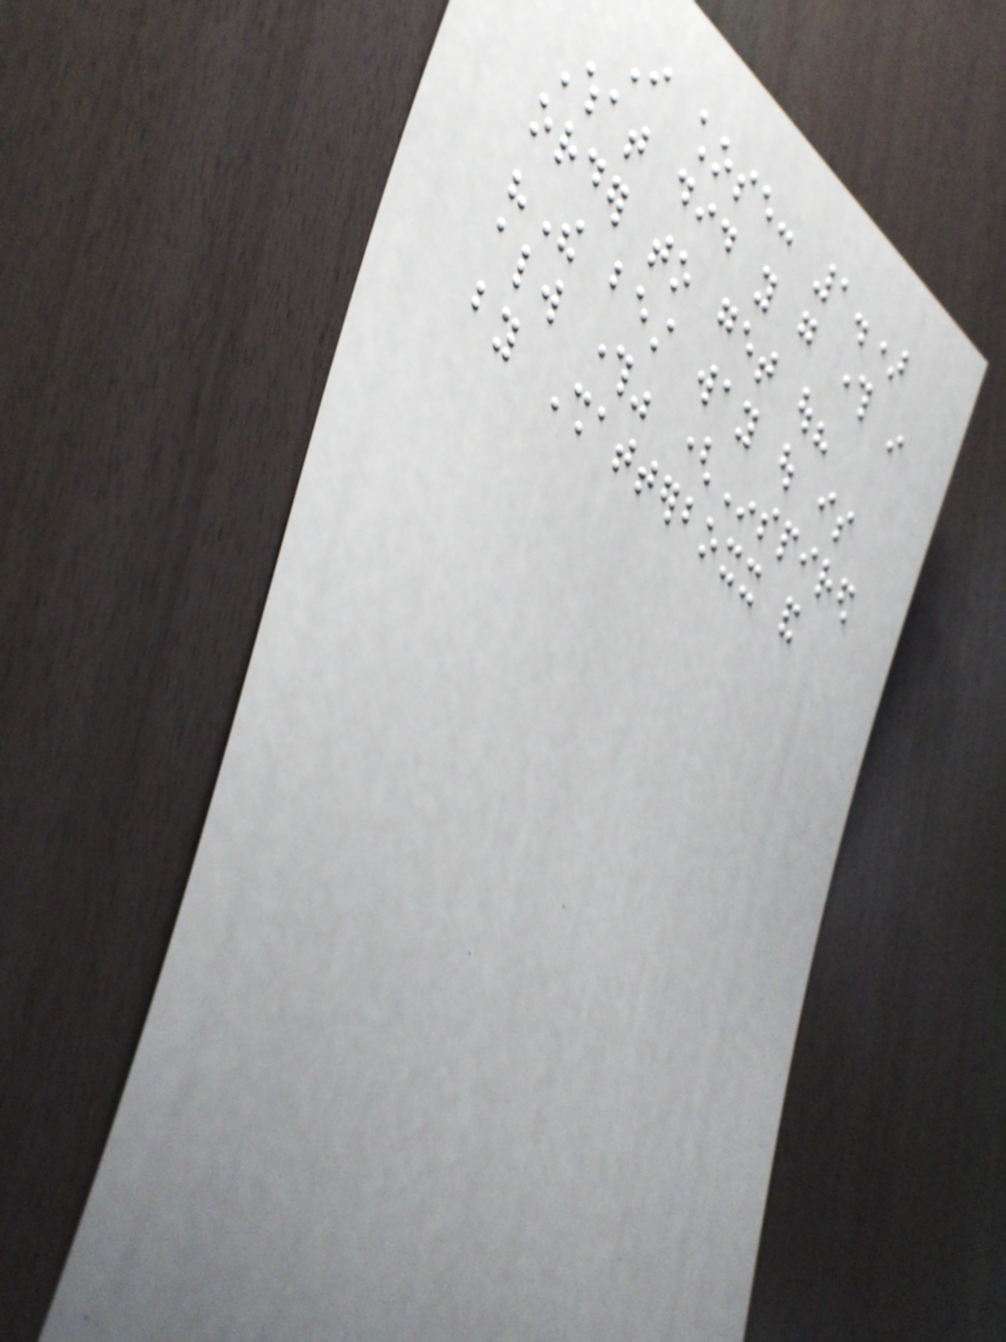I chose: 1.)
What did you go through in
order to get out?
"The best way out is
always through" (Inspired
by Shatterboxx and
